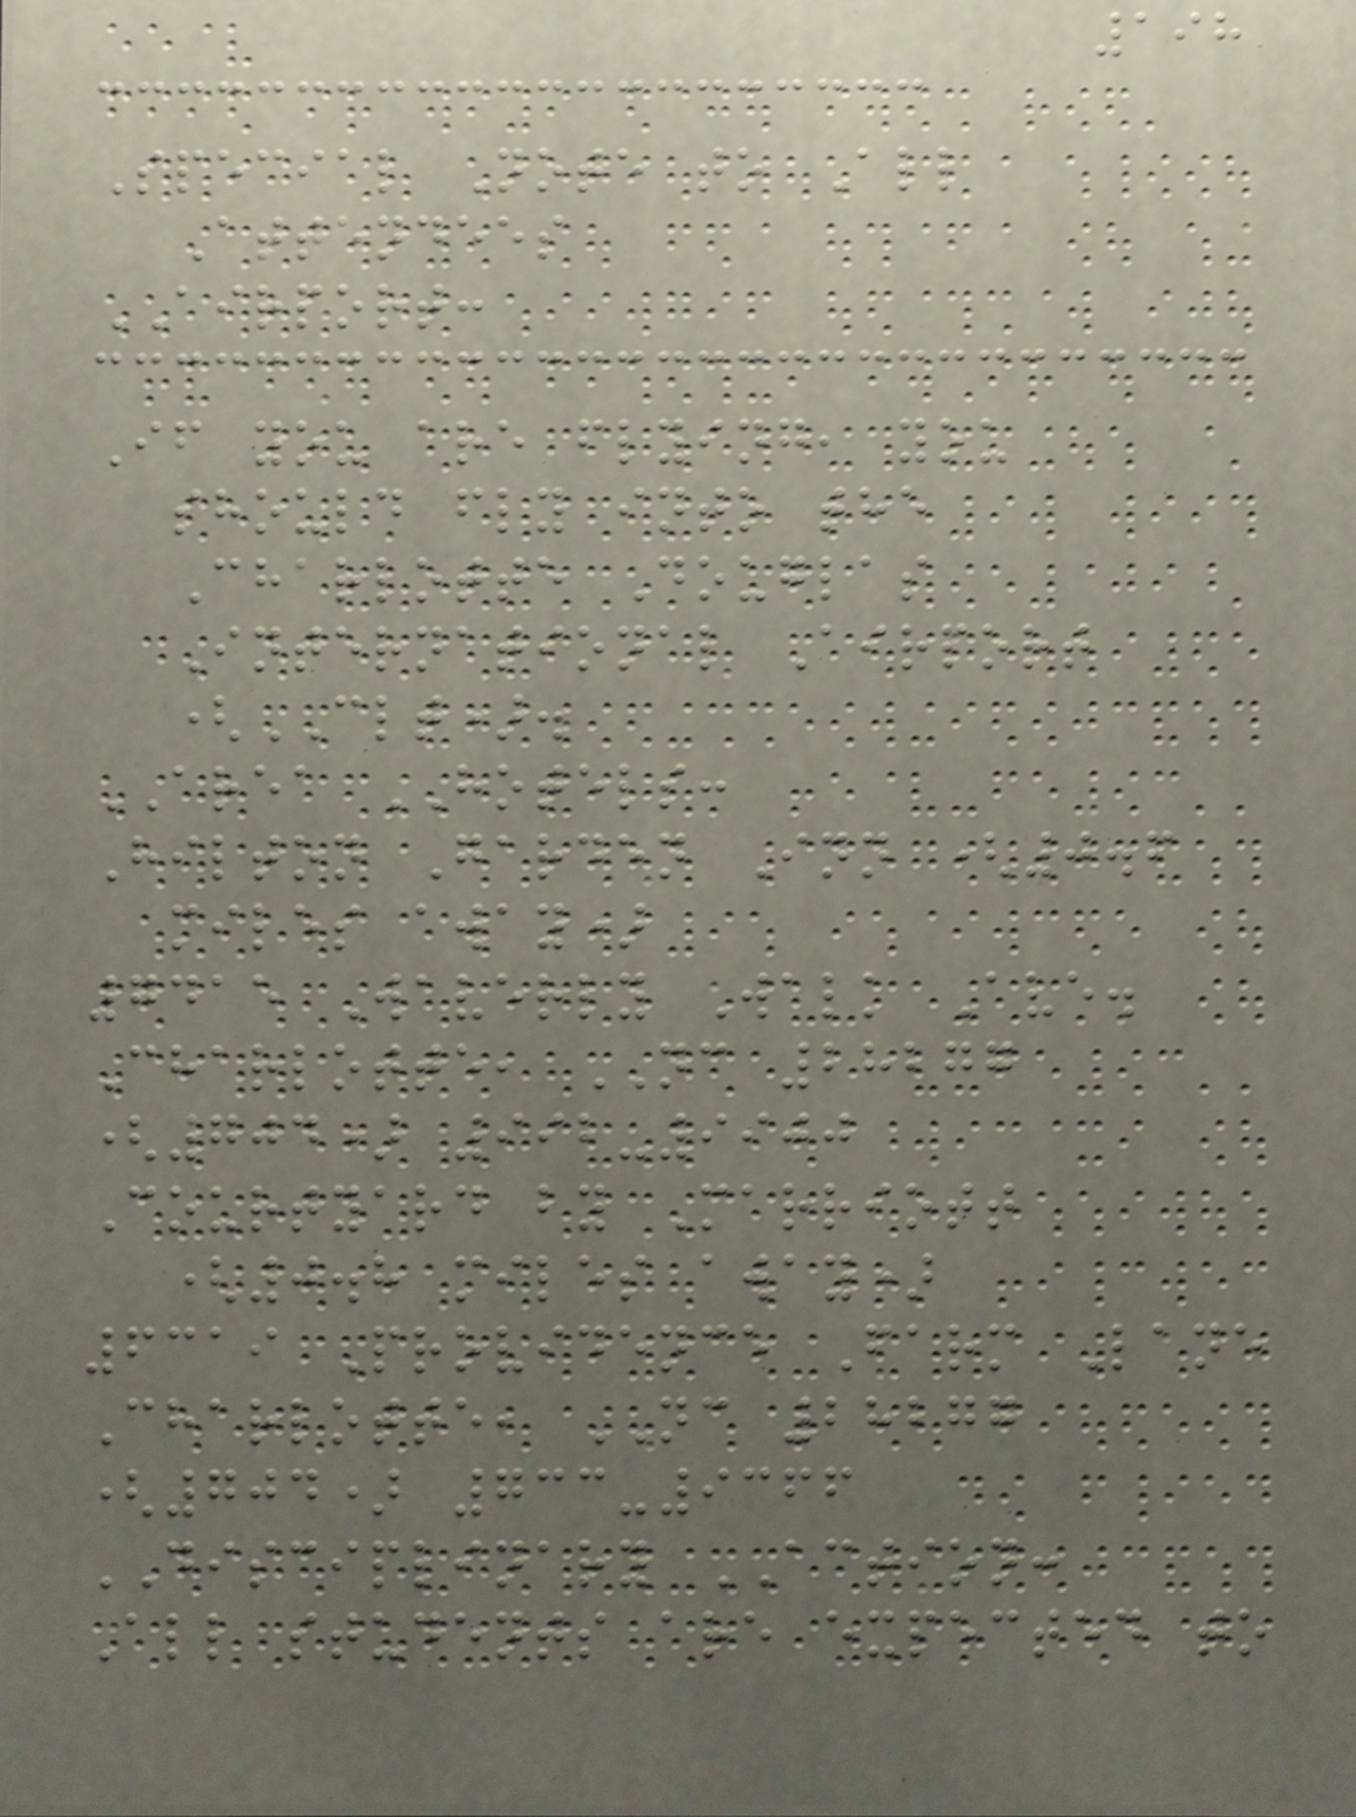198
Special Note to All
Attendees
AIRPORT:
If you are flying, you
should fly into the
Charlotte Douglas
International Airport
(CLT).
AREA HOTELS:
Hilton Garden Inn (0.6
miles away)
7415 Waverly Walk Ave.
Charlotte, NC 28277
(704) 992-9900
Courtyard by Marriott
(0.8 miles away)
6319 Providence Farm Lane
Charlotte, NC 28277
(704) 733-9366
DISCIPLINARY ACTION:
All students are expected to
